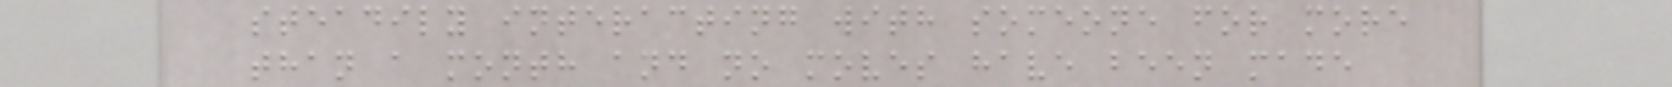steadily interacting with someone for more
than a month and no moves have been made
